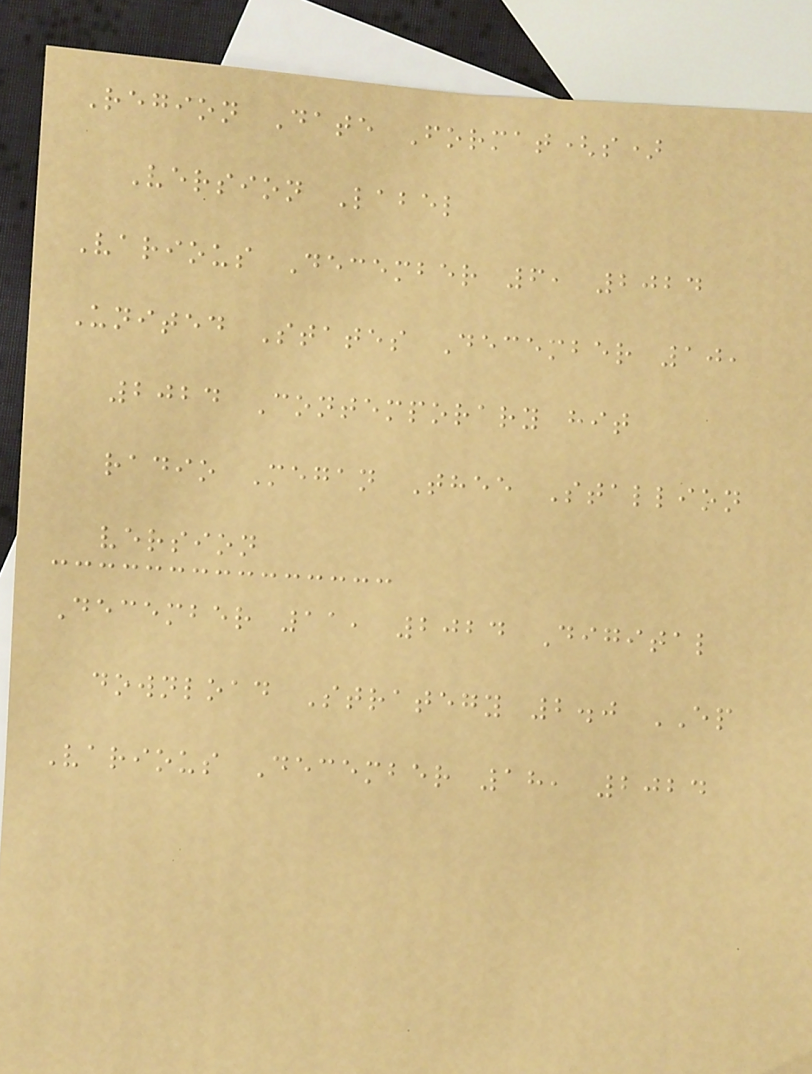Region Date Format(s)
Version Label
Various December 6, 2024
United States December 10,
2024 Contemporary hit
radio Megan Thee Stallion
version
December 11, 2024 Digital
download Strategy 2.0 EP
Various December 18, 2024
